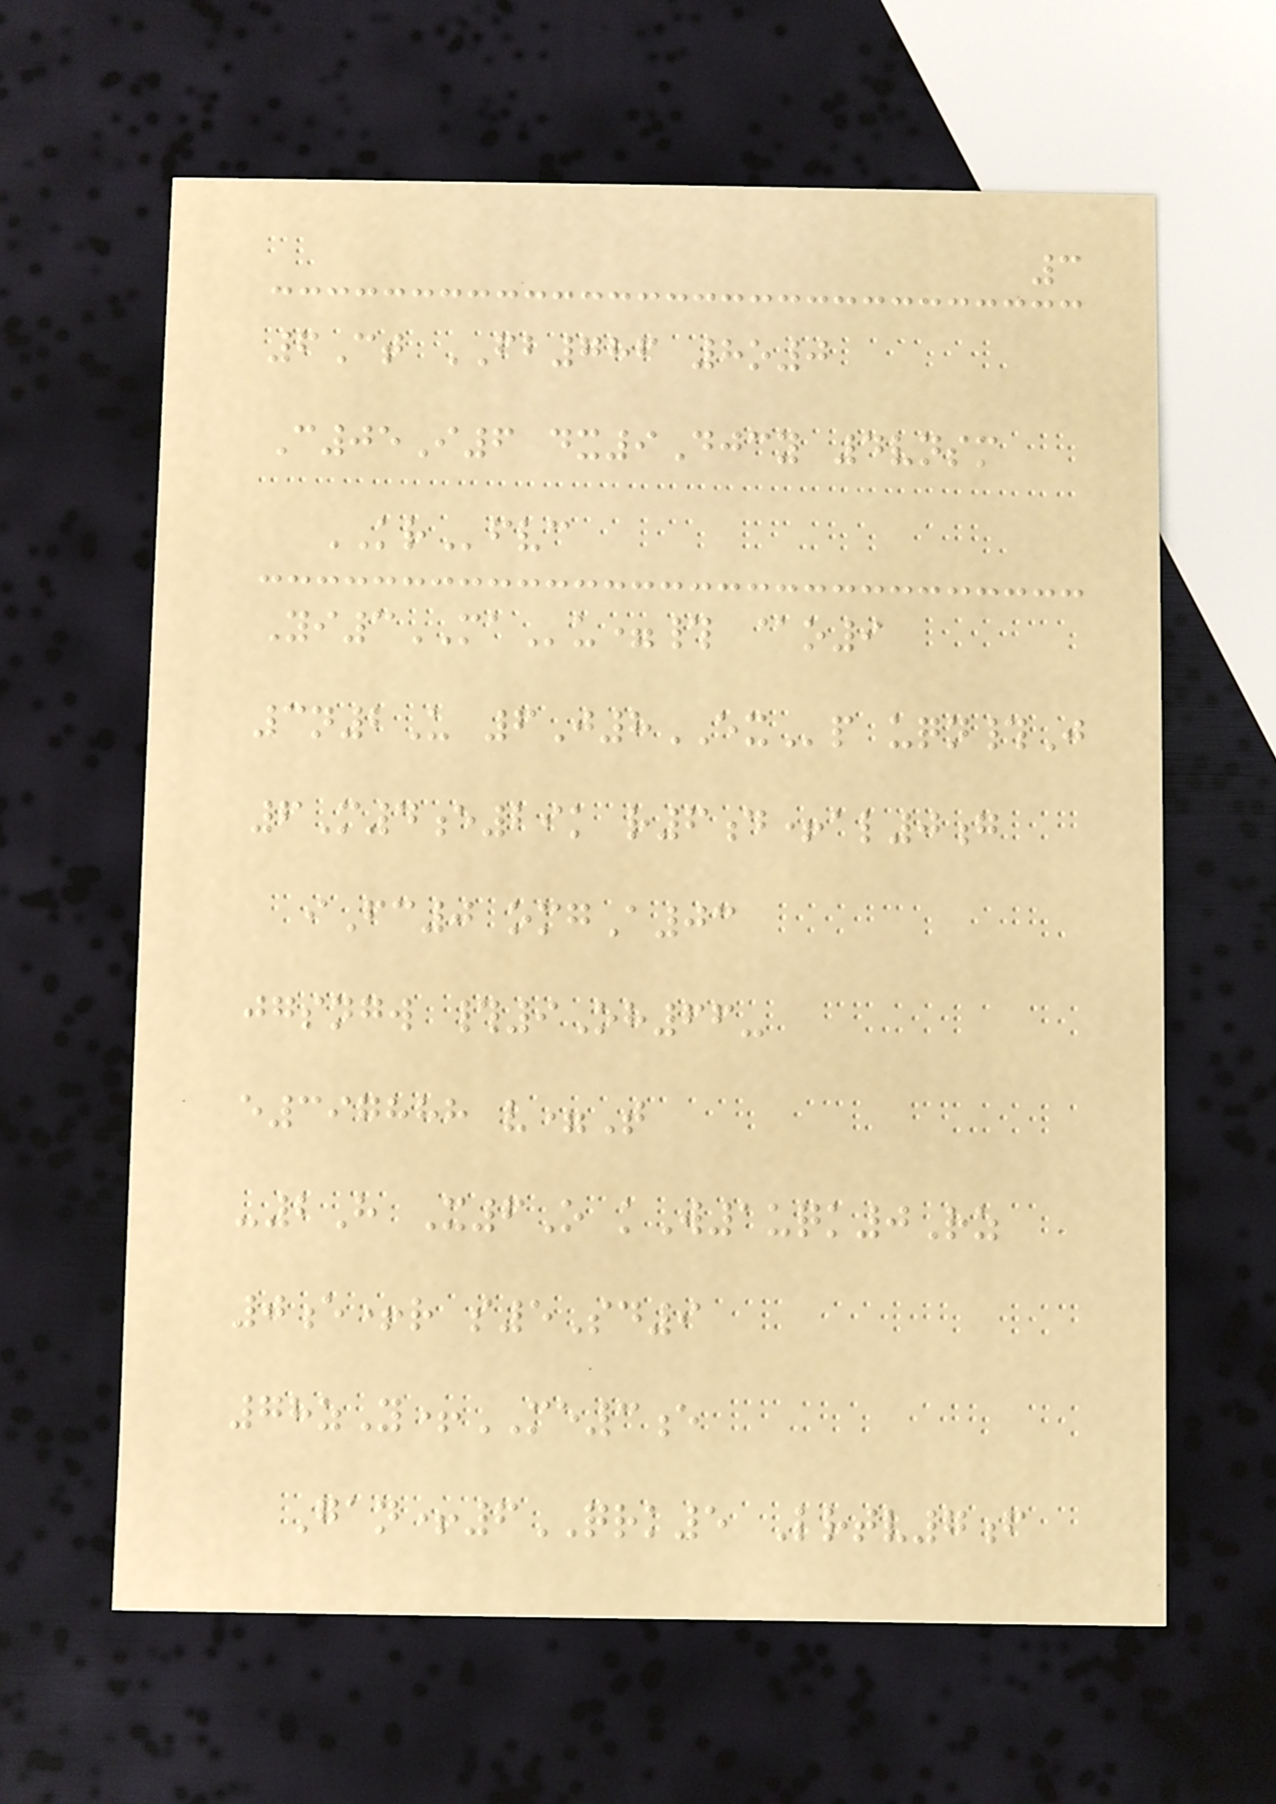3
6Ct FB786 8o0
C05I6 dx9Djcy 4vnsm
KRfvc
Yi3MAu=# @o9
3n2U 6J8EXp uqn#J
6M4e29k r6d+al0g
iFc0 omgA03
jgsngw #9Oh66-
e397888 v=T
-2H X6O kW1uqk0Rz
0e+r s5Sd9
78zY+ME3e
Gan+6QRK5 Lrtv7f
